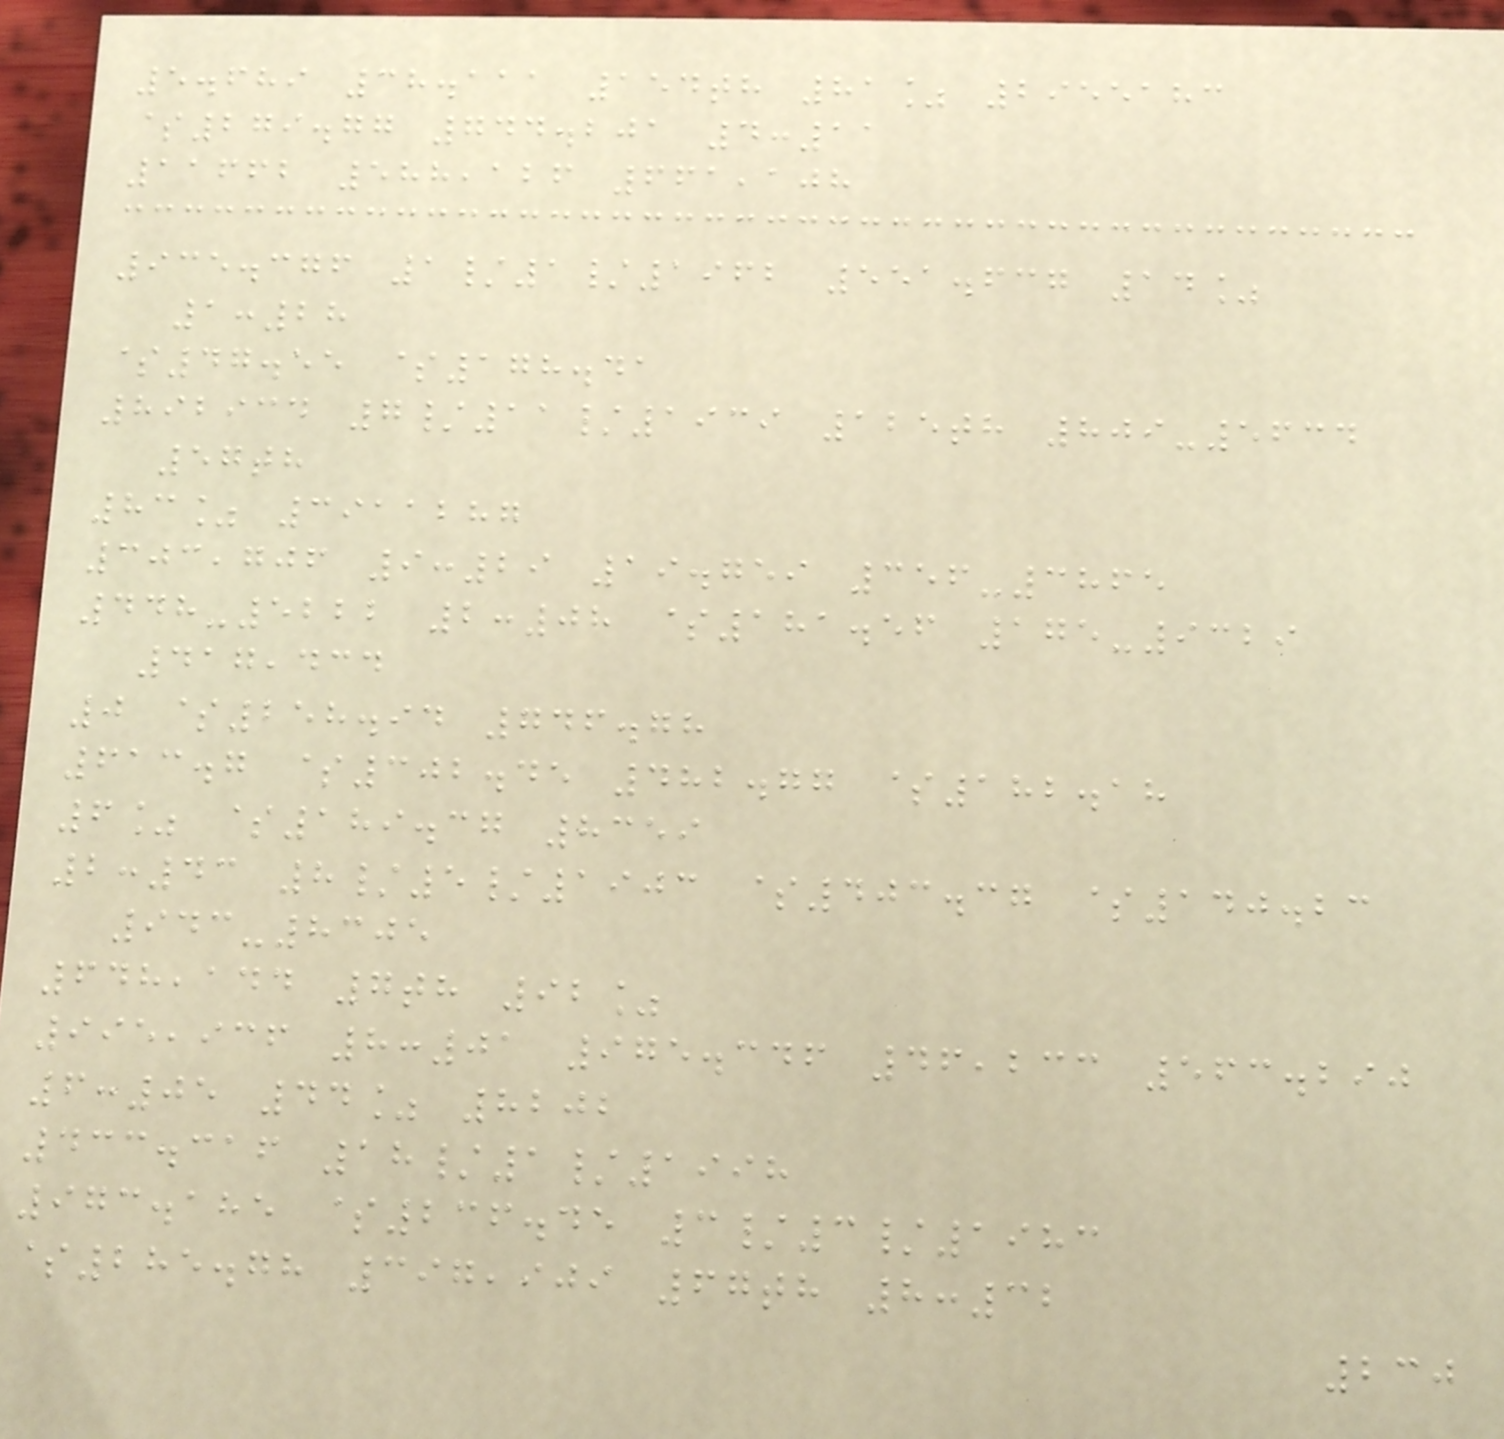5.689 38.111 154th 81% 2955183
$279.77 744.201 4:11
11662 588,126 661,108
935.376 1/1/1962 551.637 14%
1:28
$47.55 $178.41
892934 7/11/1939 125th 809-5634
57th
83% 3911287
303,706 9:29 19.759 356-3865
448-5222 2:08 $181.56 175-9329
417,434
0 $258.94 746.78
613.7 $302.45 482.77 $182.18
6% $189.37 8359
2:43 8/5/1903 $403.37 $140.23
943-8305
648,144 7th 92%
995,936 8:01 975.346 46,233 563.290
6:05 44% 8202
433.316 18/1/1998
973.185 $236.45 3/3/1983
$285.78 397,909 67th 8:32
230
